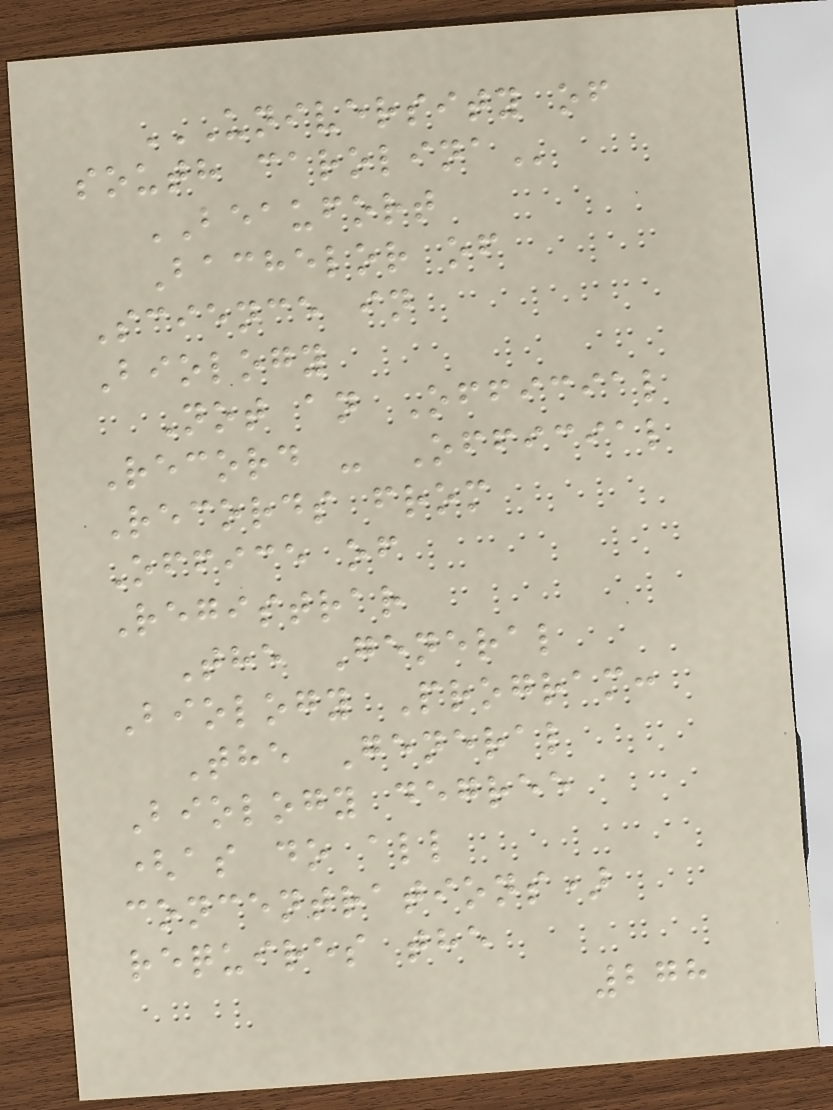UNIVERSITY OF
SOUTH CAROLINA
BEAUFORT
Bachelor of
Science in
Biology
Not an Official
Record - Official
Records from
Office of
Registrar
The General
Biology Program:
The General
Biology degree
(as do all
concentrations)
requires the
278
